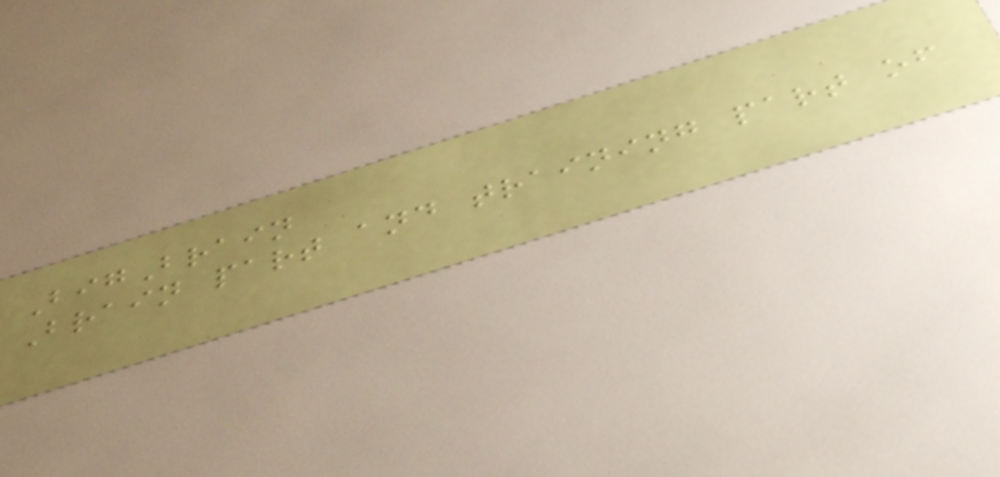BigBrain
Brain part and training part of
